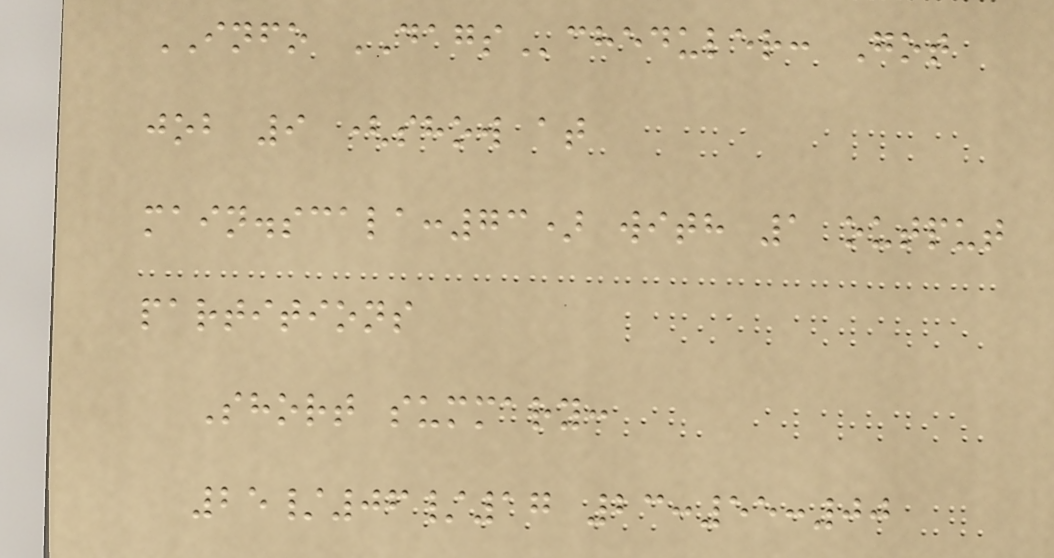INFO DAGScheduler: Got
job 9 (show at
main.scala:73) with 1 output
partitions
Short summary:
25/06/17 23:55:00
